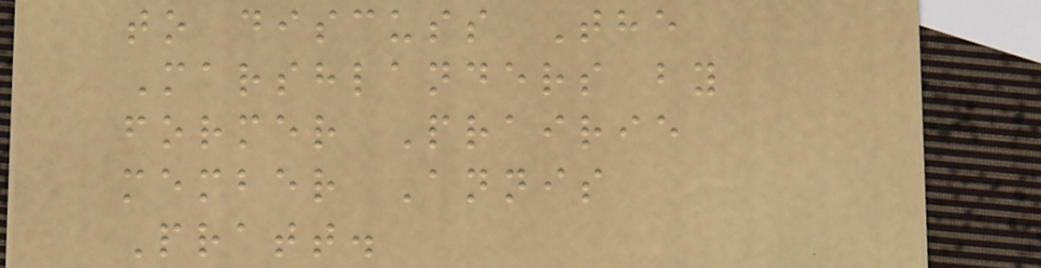to discuss The
Marshlanders by
former Prairie
member Annis
Pratt.
